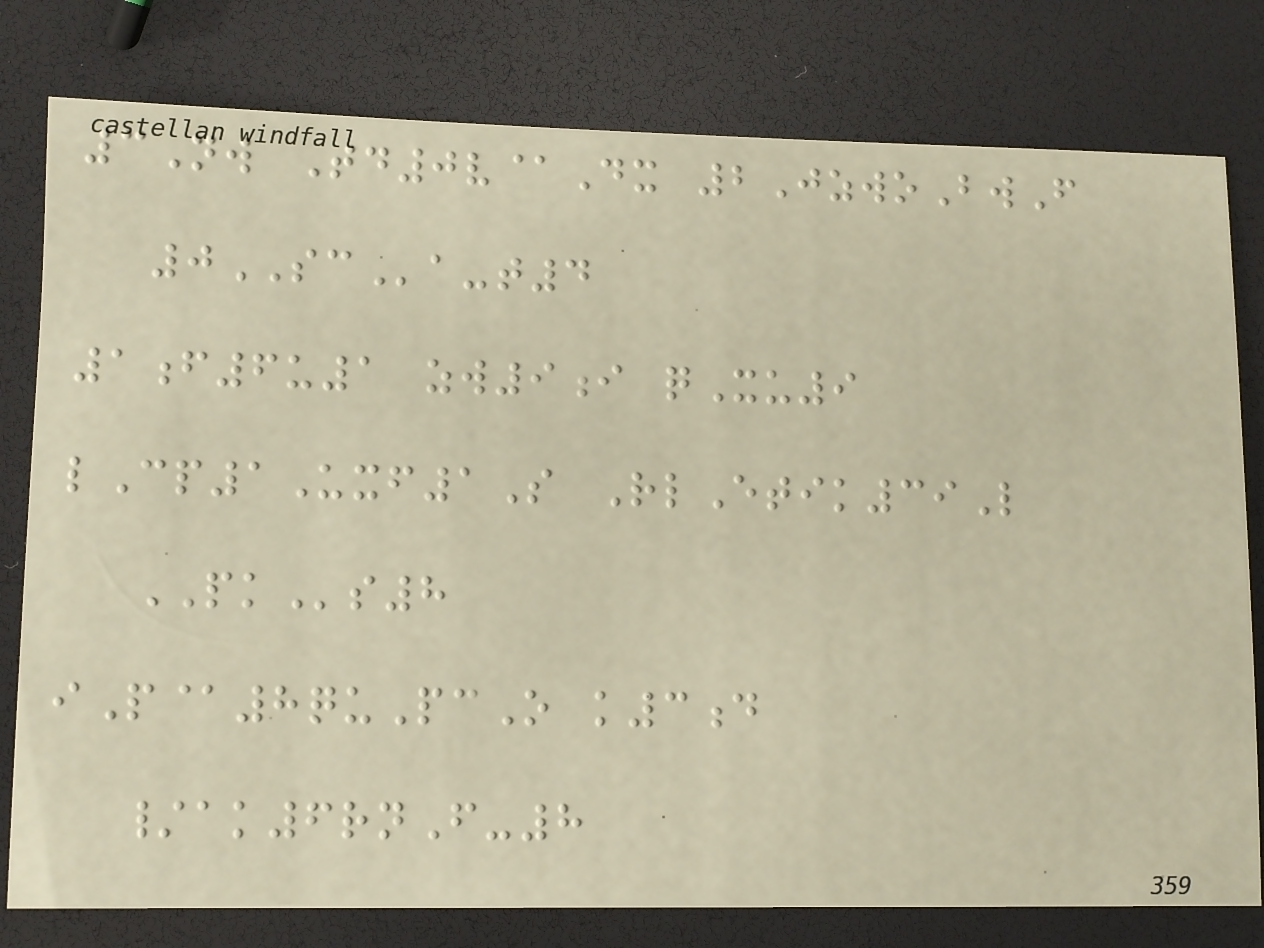3Nw Td0v@Dx 2JzwoBwF
0SCa-t4
1f6u1 zw9i qXu9
lCp1Uxf1S RlEtik39L
PKs8
iP@8quPcO k3d
/ak6rnF-8
